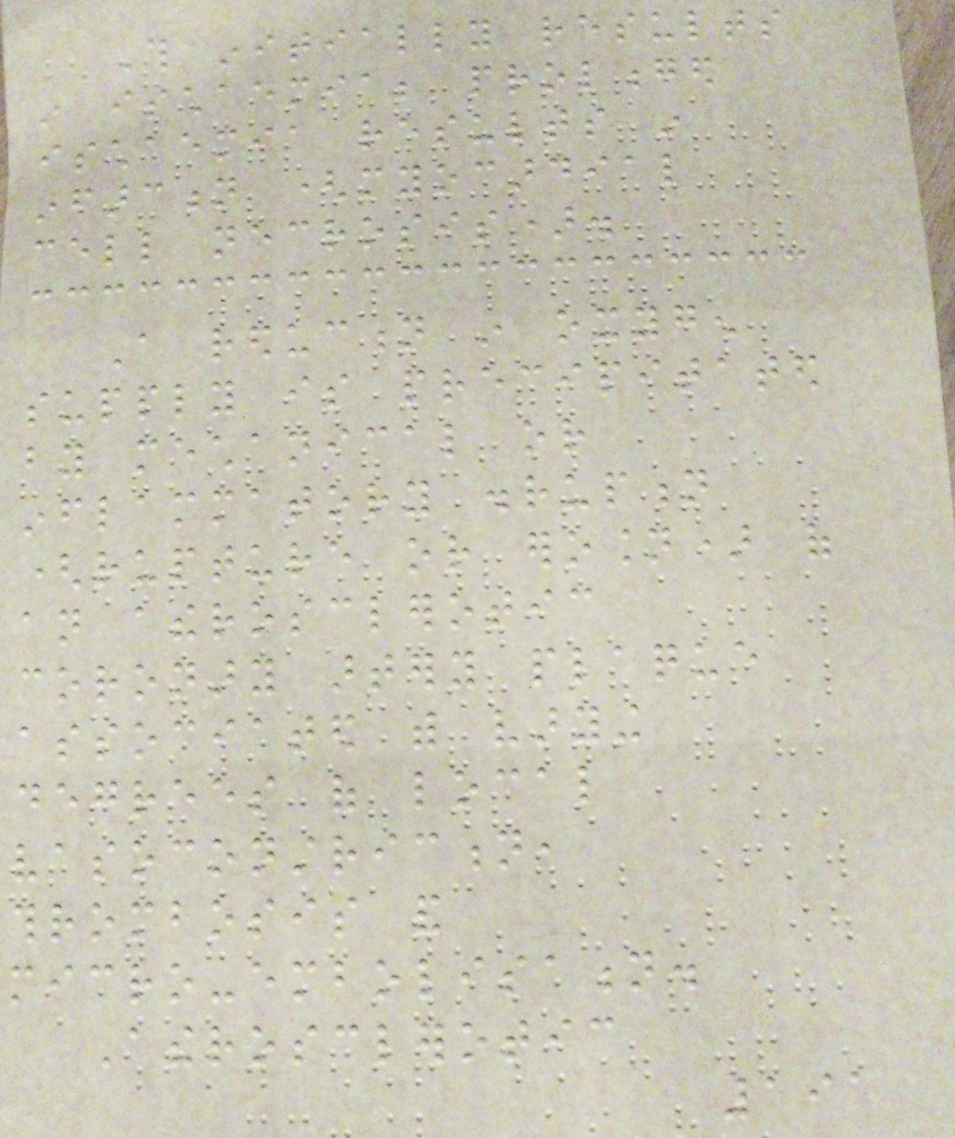This initially results
in ischaemia; prolonged
ischaemia results in
infarction (myocardial
cell necrosis).
A reduction in oxygen
supply is precipitated
by mechanical or
inflammatory disruption
(rupture or erosion) of
an atherosclerotic
coronary artery plaque
associated with varying
degrees of local
vasoconstriction,
thrombosis and
micro-embolisation.
Atherosclerotic
191
